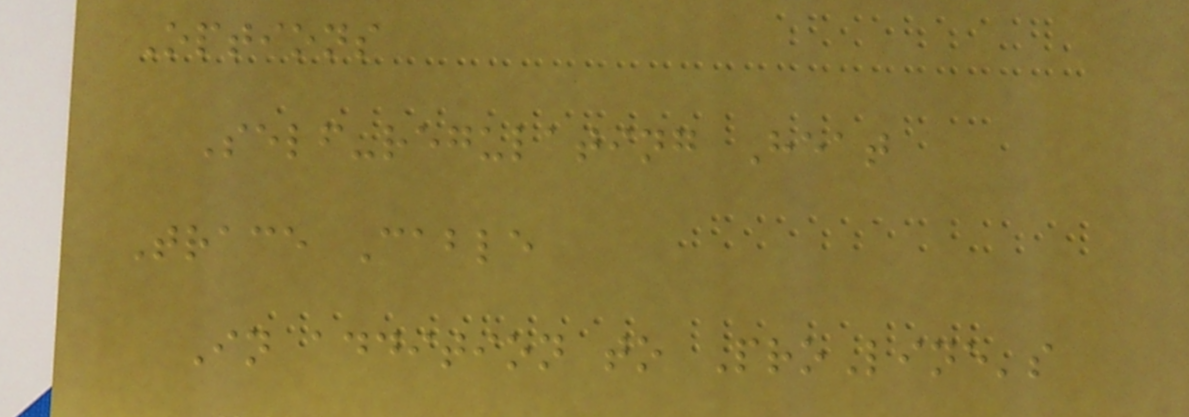Options
Self-regulating Heat
Trace Cable
In addition to ProLine's
